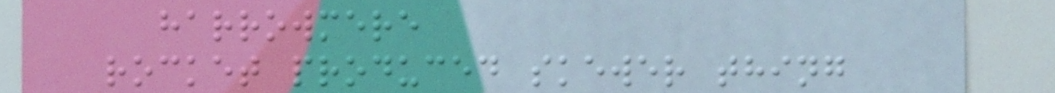harrowmere
rocket produced skewer thing
